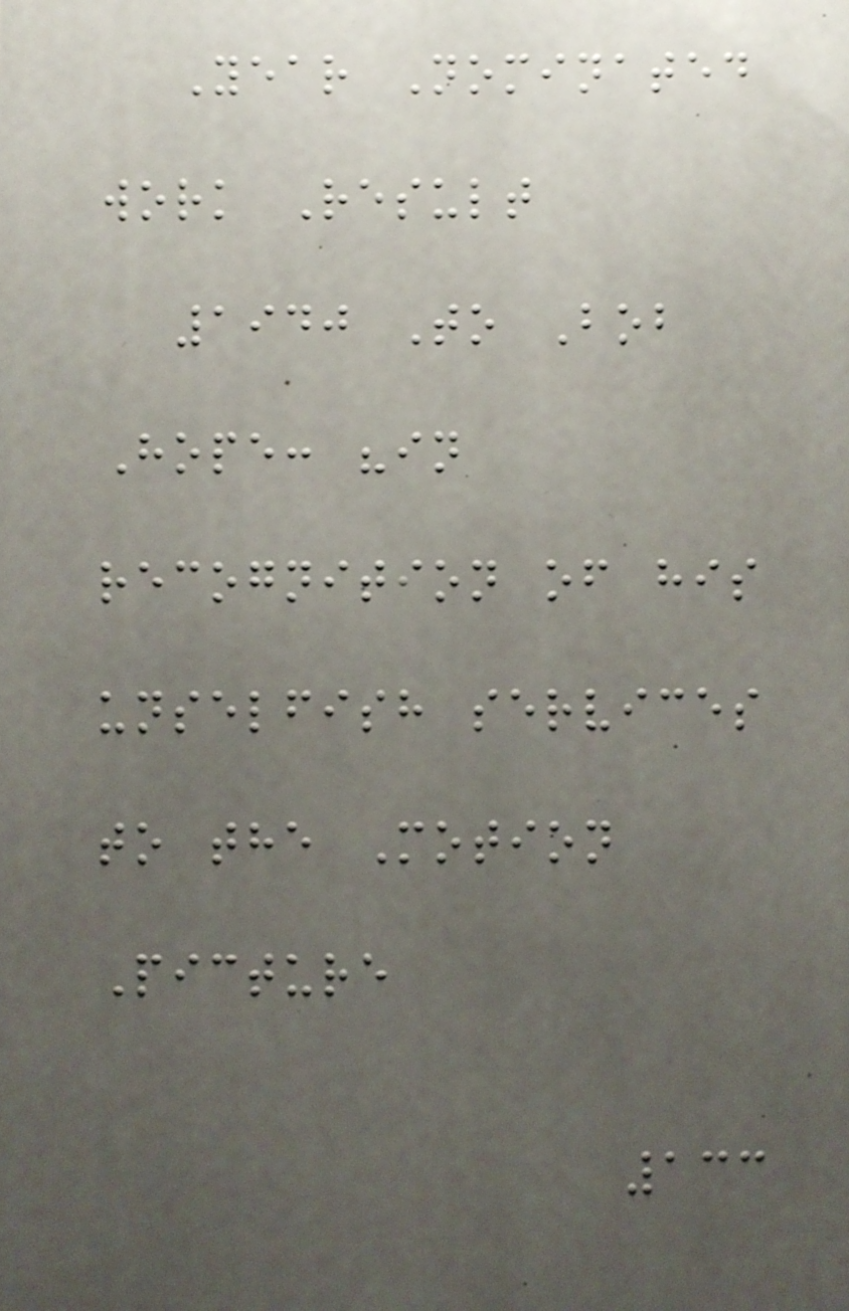Year Nominated
work Result
1940 To Bob
Hope: "in
recognition of his
unselfish services
to the Motion
Picture
133
